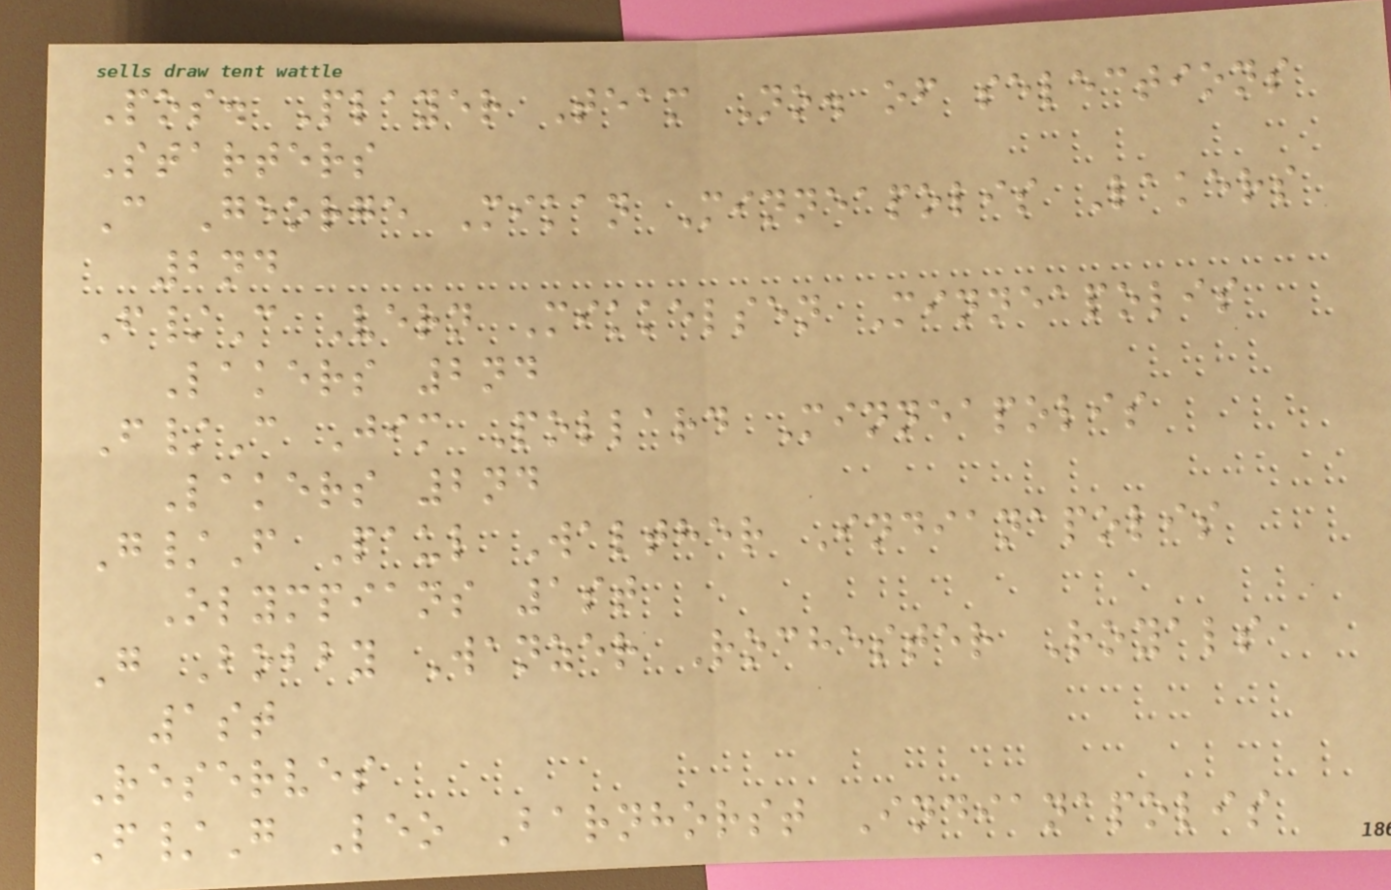Pos. Player Team No. of selections
Starters
C George Mikan Minneapolis Lakers
2nd
F/C Vern Mikkelsen Minneapolis
Lakers 2nd
F/C Jim Pollard Minneapolis
Lakers 2nd
G/F Paul Walther Indianapolis
Olympians 1st
G Bobby Wanzer Rochester Royals
1st
Reserves
F/G Leo Barnhorst Indianapolis
